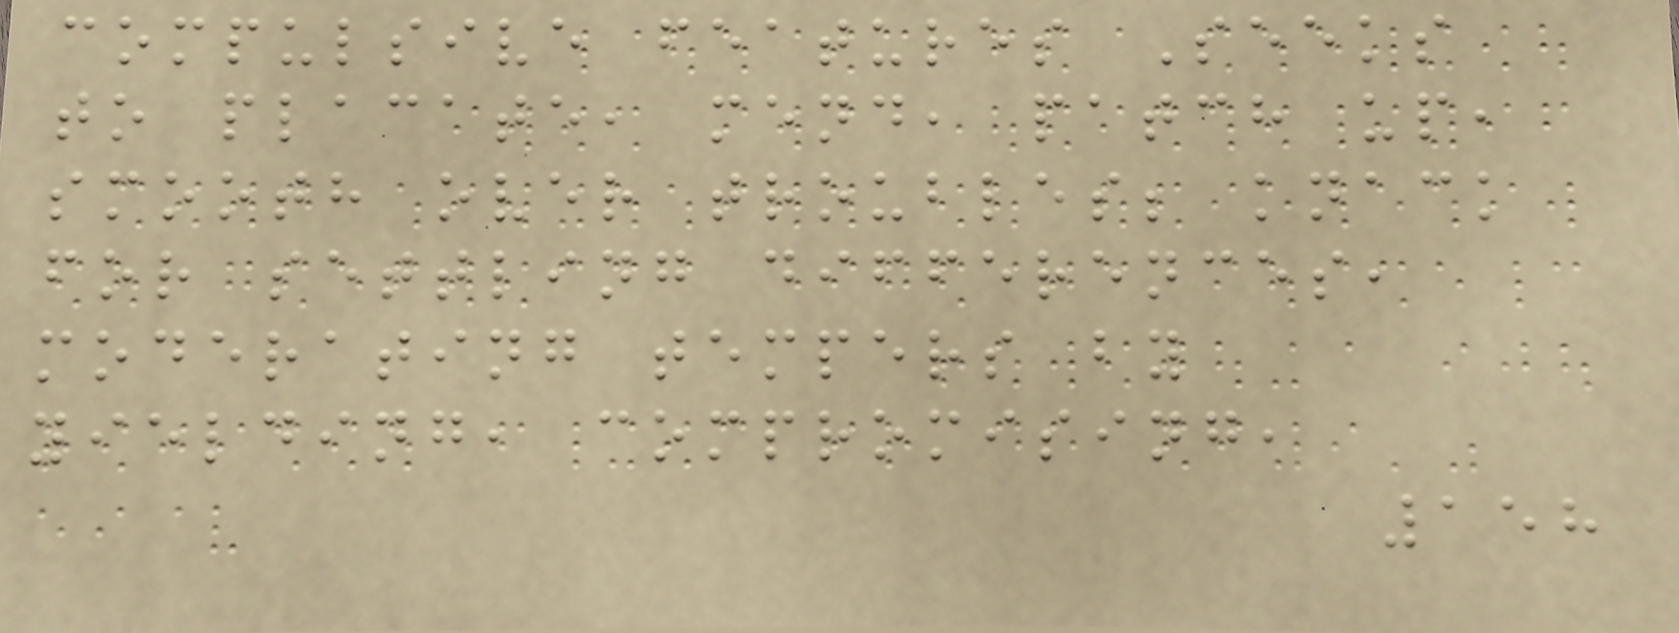compulsive features Seeks
to placate, mend, patch up,
smooth over troubles; knack
for settling differences,
moderating tempers by
yielding, compromising,
158
